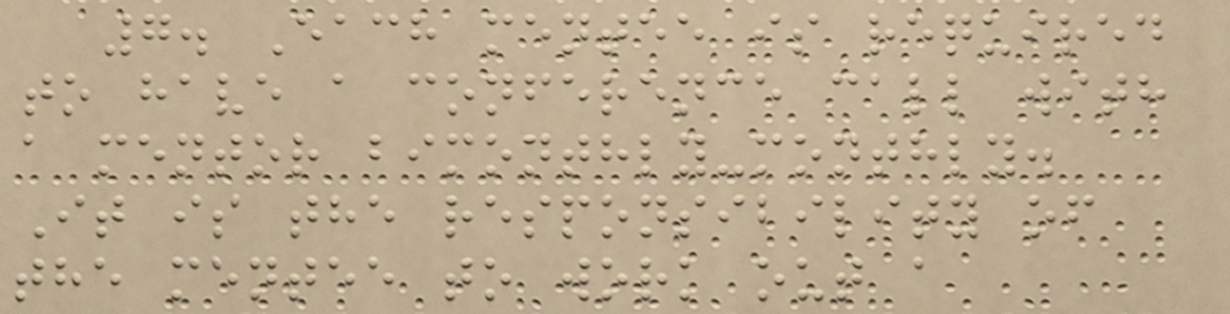7. Each mentee is required
to have a conference call with
a mentor bimonthly-monthly.
It is the responsibility of
the mentee to work out a
